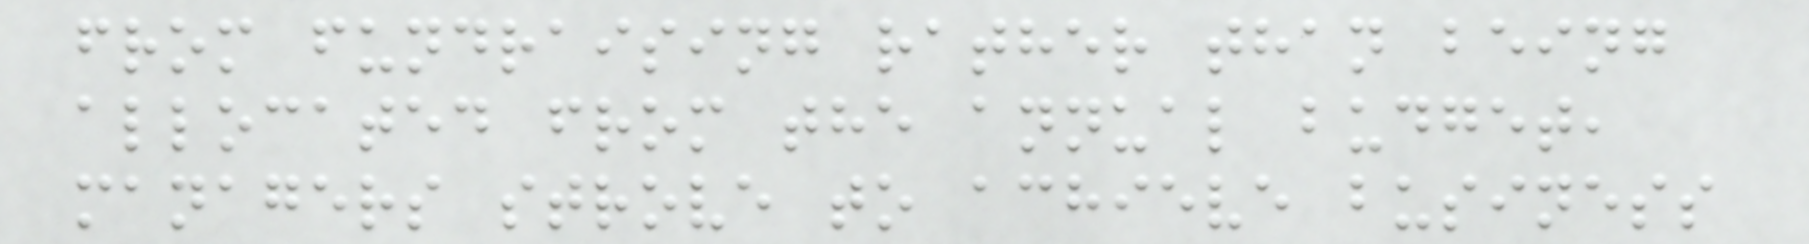from fundraising rather than being
allocated from the annual budget,
managers strove to achieve business
